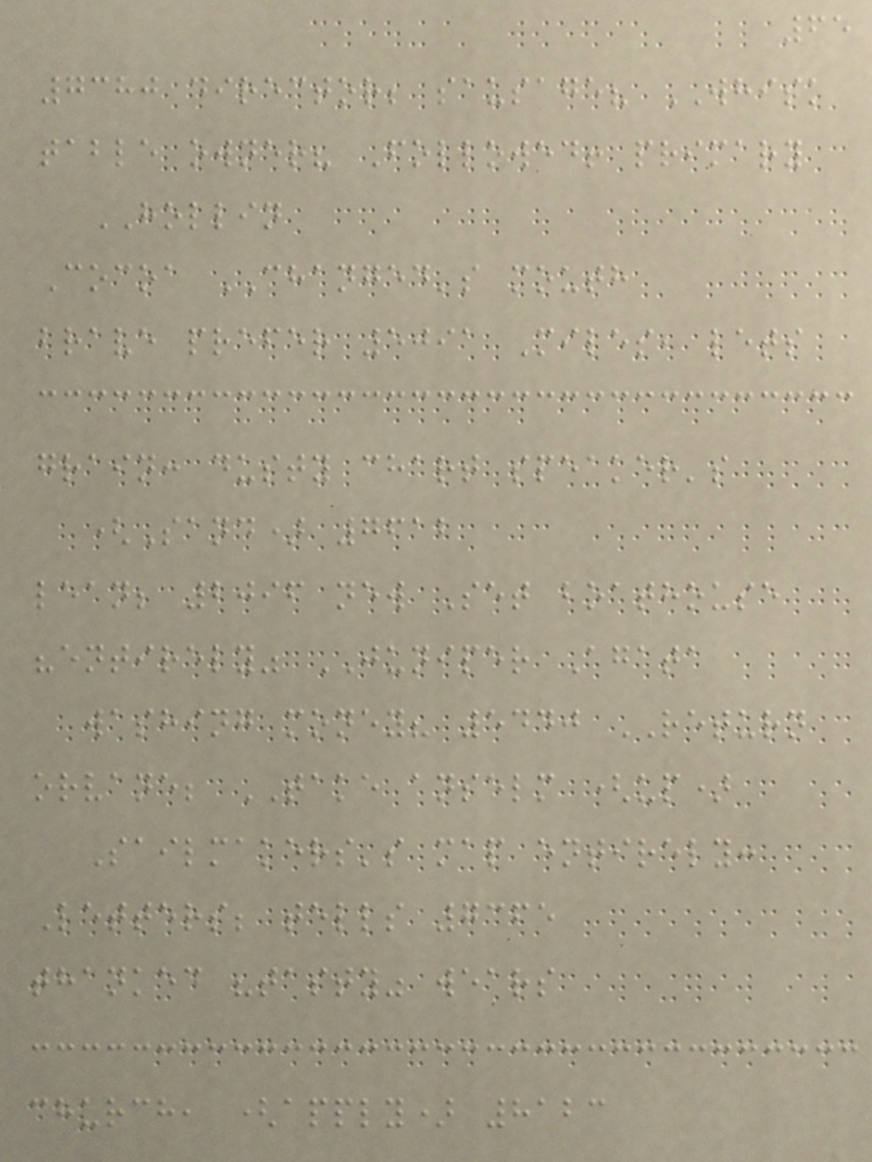65
7380 director; sausage? WHISK
table owner? Followed! primary
HOLLIN
Cocoa CHANGED's mouth
brave prefer 5091 Miles, lets
grain: dusty chart speaker's
(Sand) 7612
lean; 2096 new Set boathouse
"entirely" JUNIPER Agata
washing money? 5440 RETURN
orvane; TAKE anselm (up)
Sailmakers's map entirely:
Letters; tells 7365
thanked "tasty" wears
church, (apply) 8123
